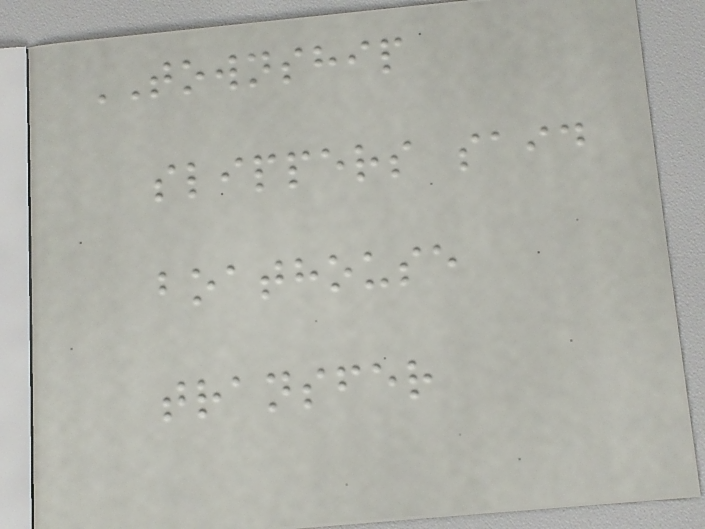TOWNSHIP
slippers said
boathouse
transfer
